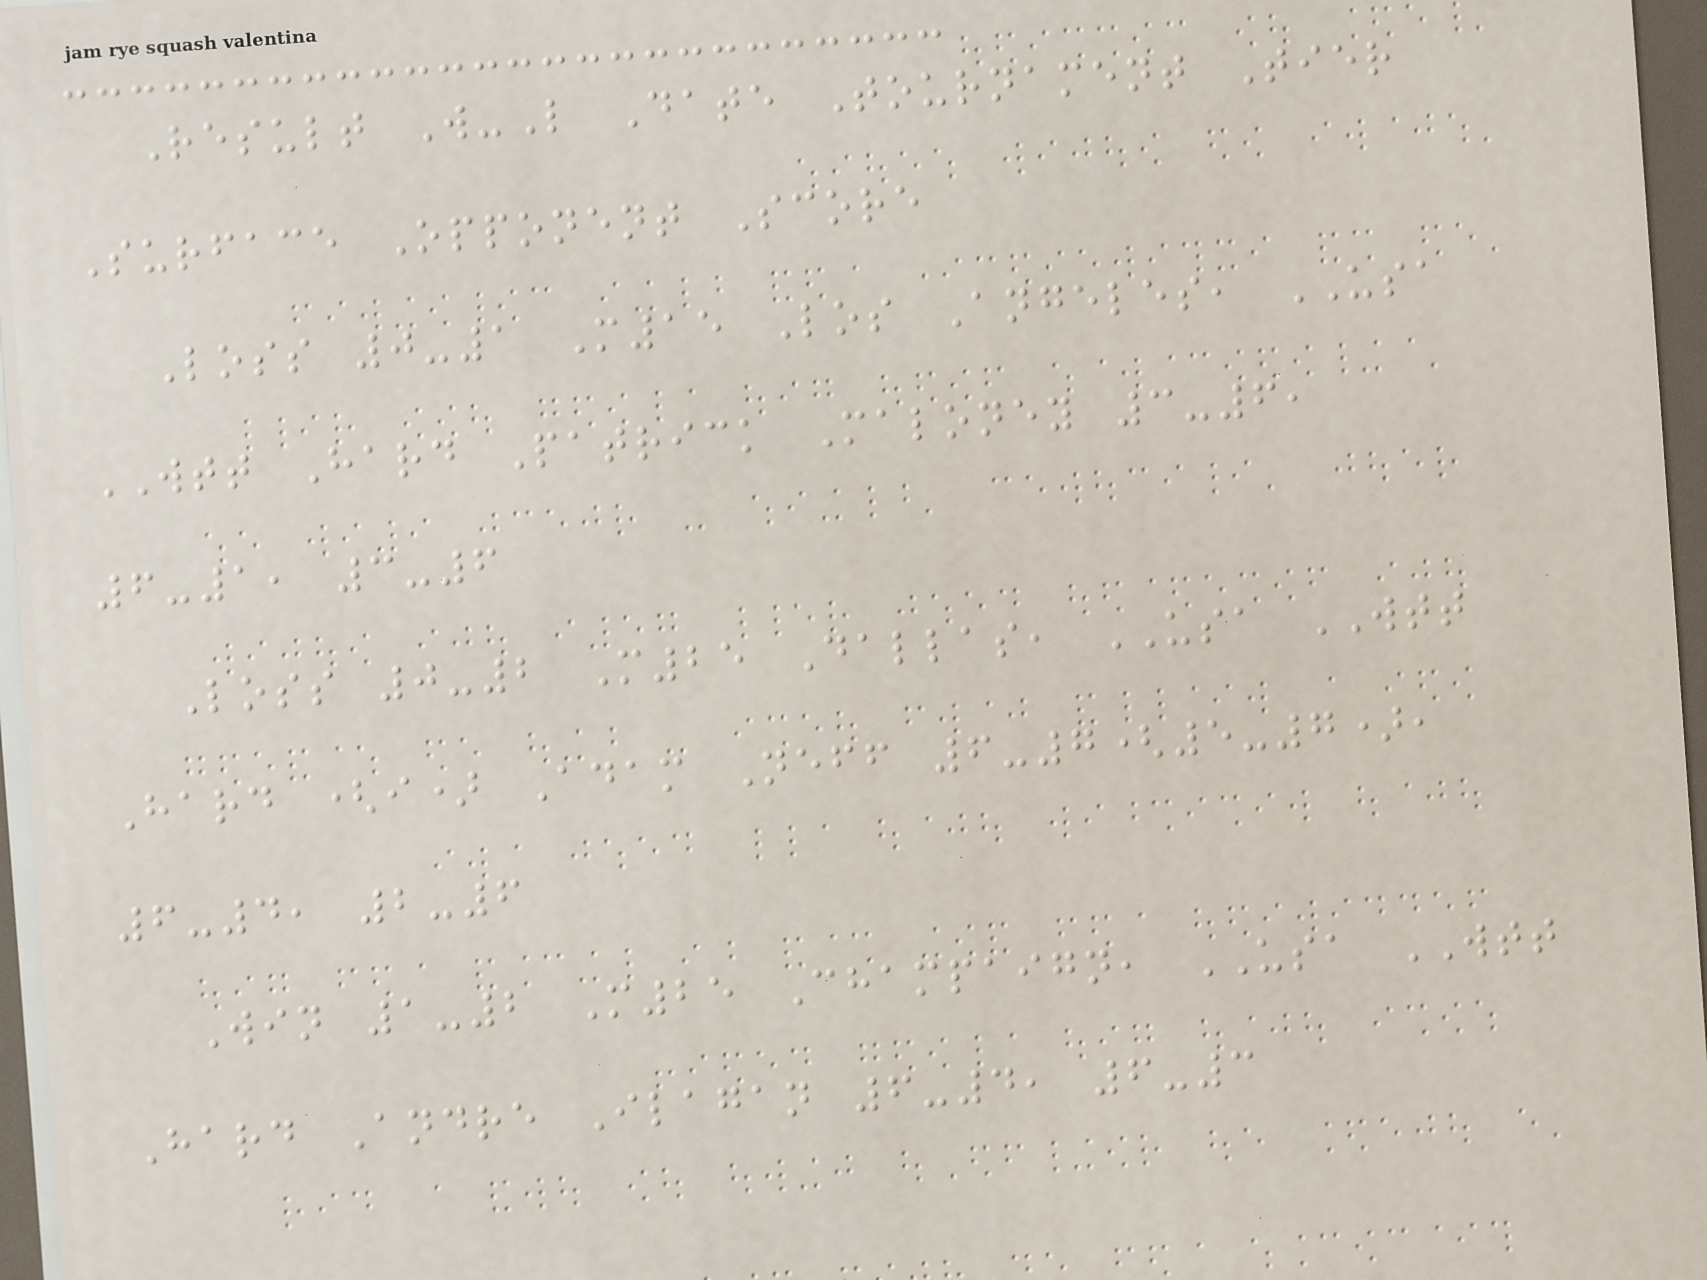Result W-L Date Tournament Tier
Surface Opponent Score
Loss 0-1 M15 Los Angeles, USA
WTT Hard Patrick Maloney 3-6,
6-1, 3-6
Loss 0-2 M25 Dallas, USA WTT
Hard (i) Adam Neff 6-7(5-7),
6-4, 2-6
Win 1-2 M25 Champaign, USA WTT
Hard Andre Ilagan 6-4, 6-3
